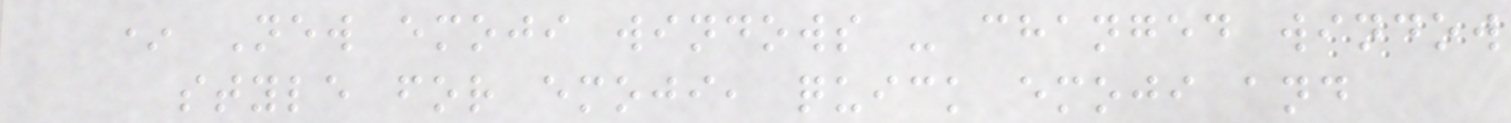* New emoji windows - changed window
style for emoji, quick emoji and
